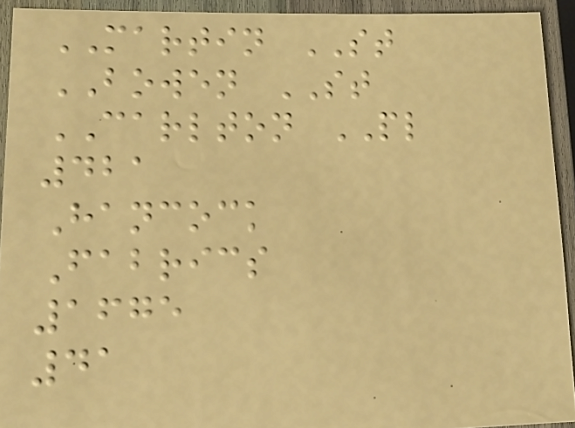MARTIN ST
BOWEN ST
CARLTON PL
421
Hancock
Fabrics
1675
41
